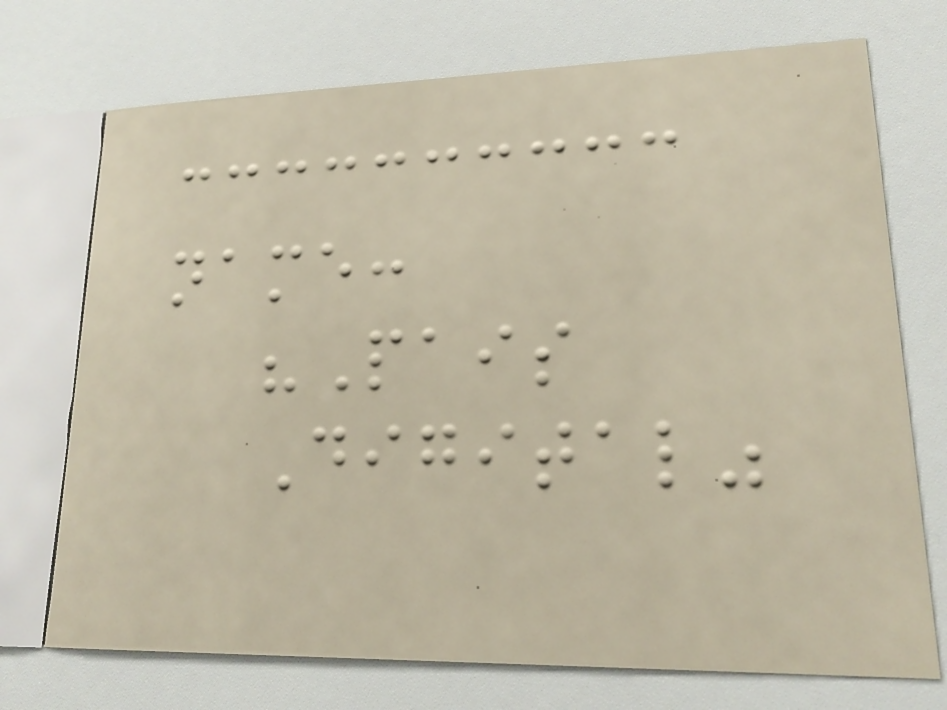name:
"Pais
Digital"
